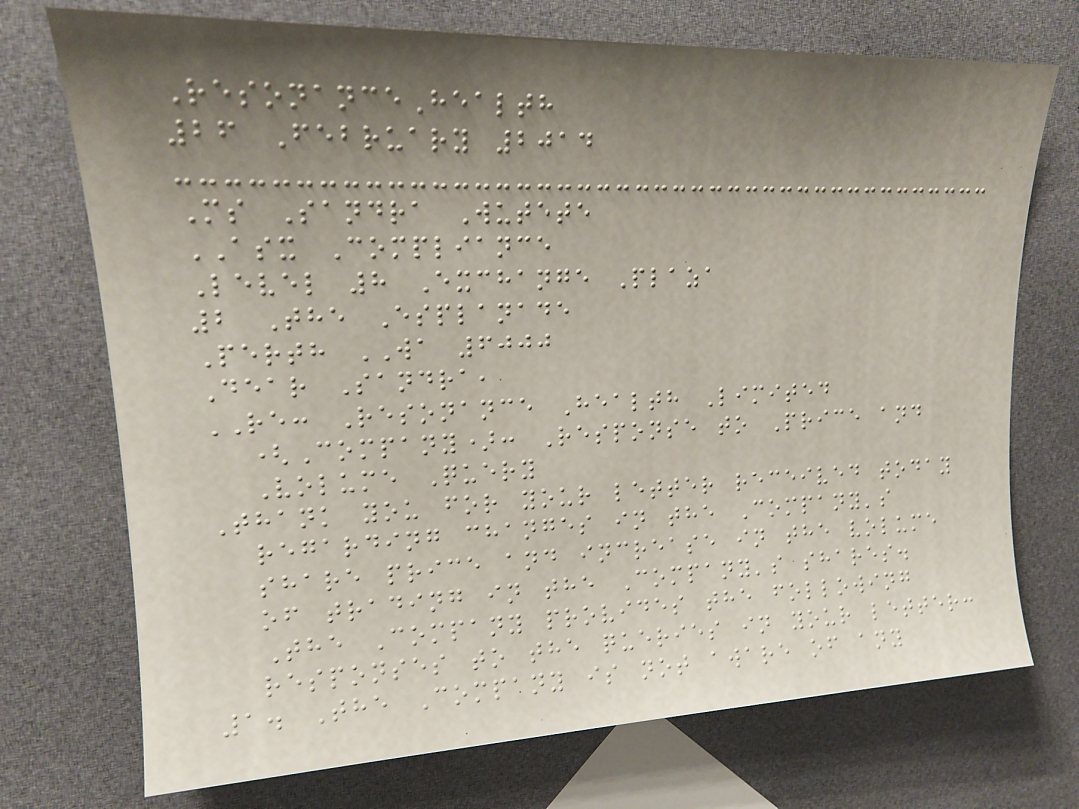ResonanceHealth
26 February 2014
Ms Sandra Wutete
ASX Compliance
Level 8 Exchange Plaza
2 The Esplanade
Perth WA 6000
Dear Sandra,
RE: Resonance Health Limited
(Company): Response to Price and
Volume Query
Thank you for your letter received today
regarding changes in the Company's
share price and increase in the volume
of trading in the Company's shares.
The Company provides the following
responses to the queries in your letter:
1. The Company is not aware of any
